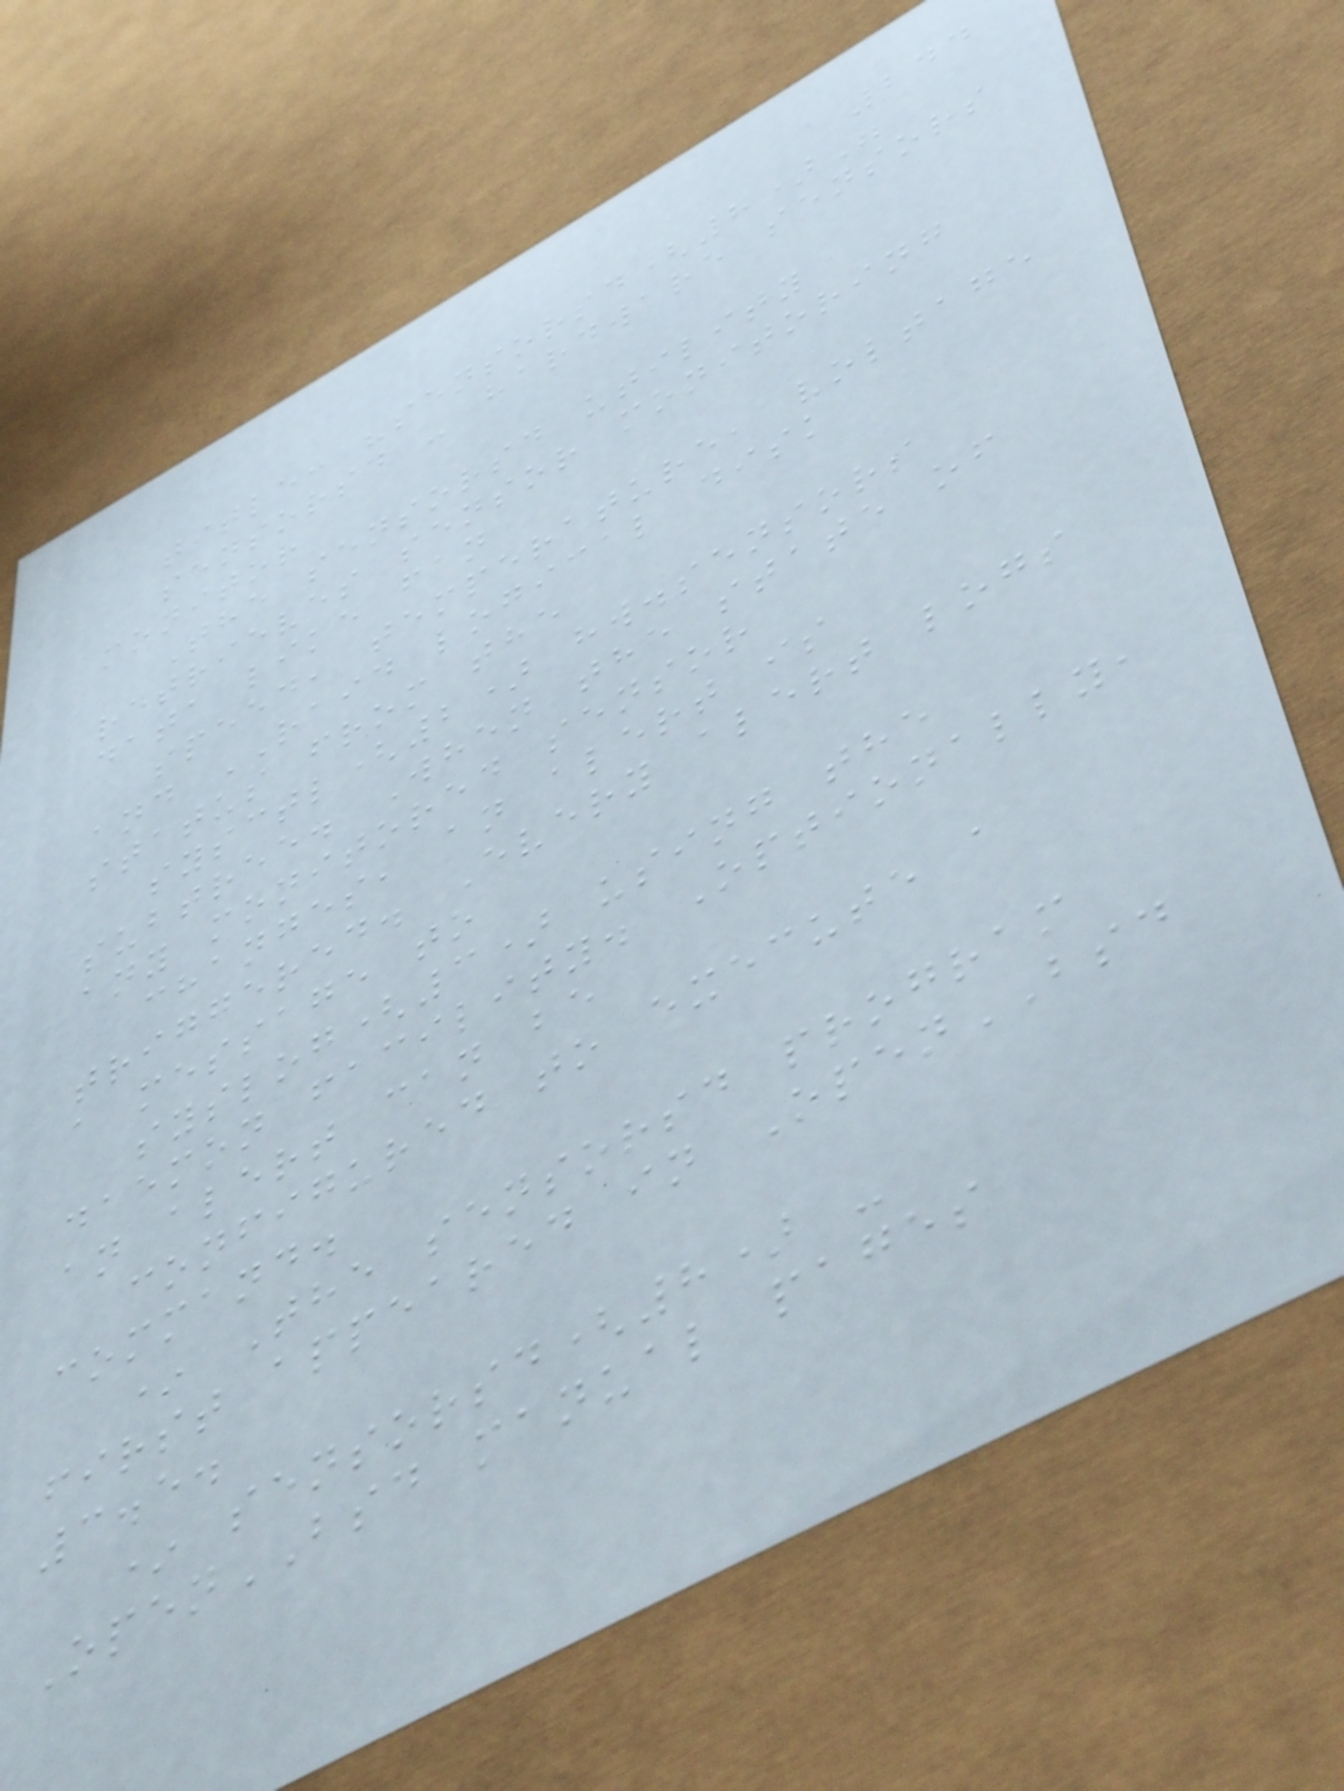244
title: "sensorsd(8)"
sensorsd - hardware sensors
monitor
The sensorsd utility
retrieves sensor monitoring
data like fan
speed, temperature, voltage
and RAID logical disk
status from the
sysctl(2) hw.sensors
subtree. When the state of
any monitored sensor
changes, an alert is
triggered. Every alert logs
a message to
syslog(3) using the
daemon facility. Optionally,
an alert can be
configured to execute a
command.
* The sensorsd program
first appeared in OpenBSD
3.5.
* sensorsd(8) -
OpenBSD manual pages
